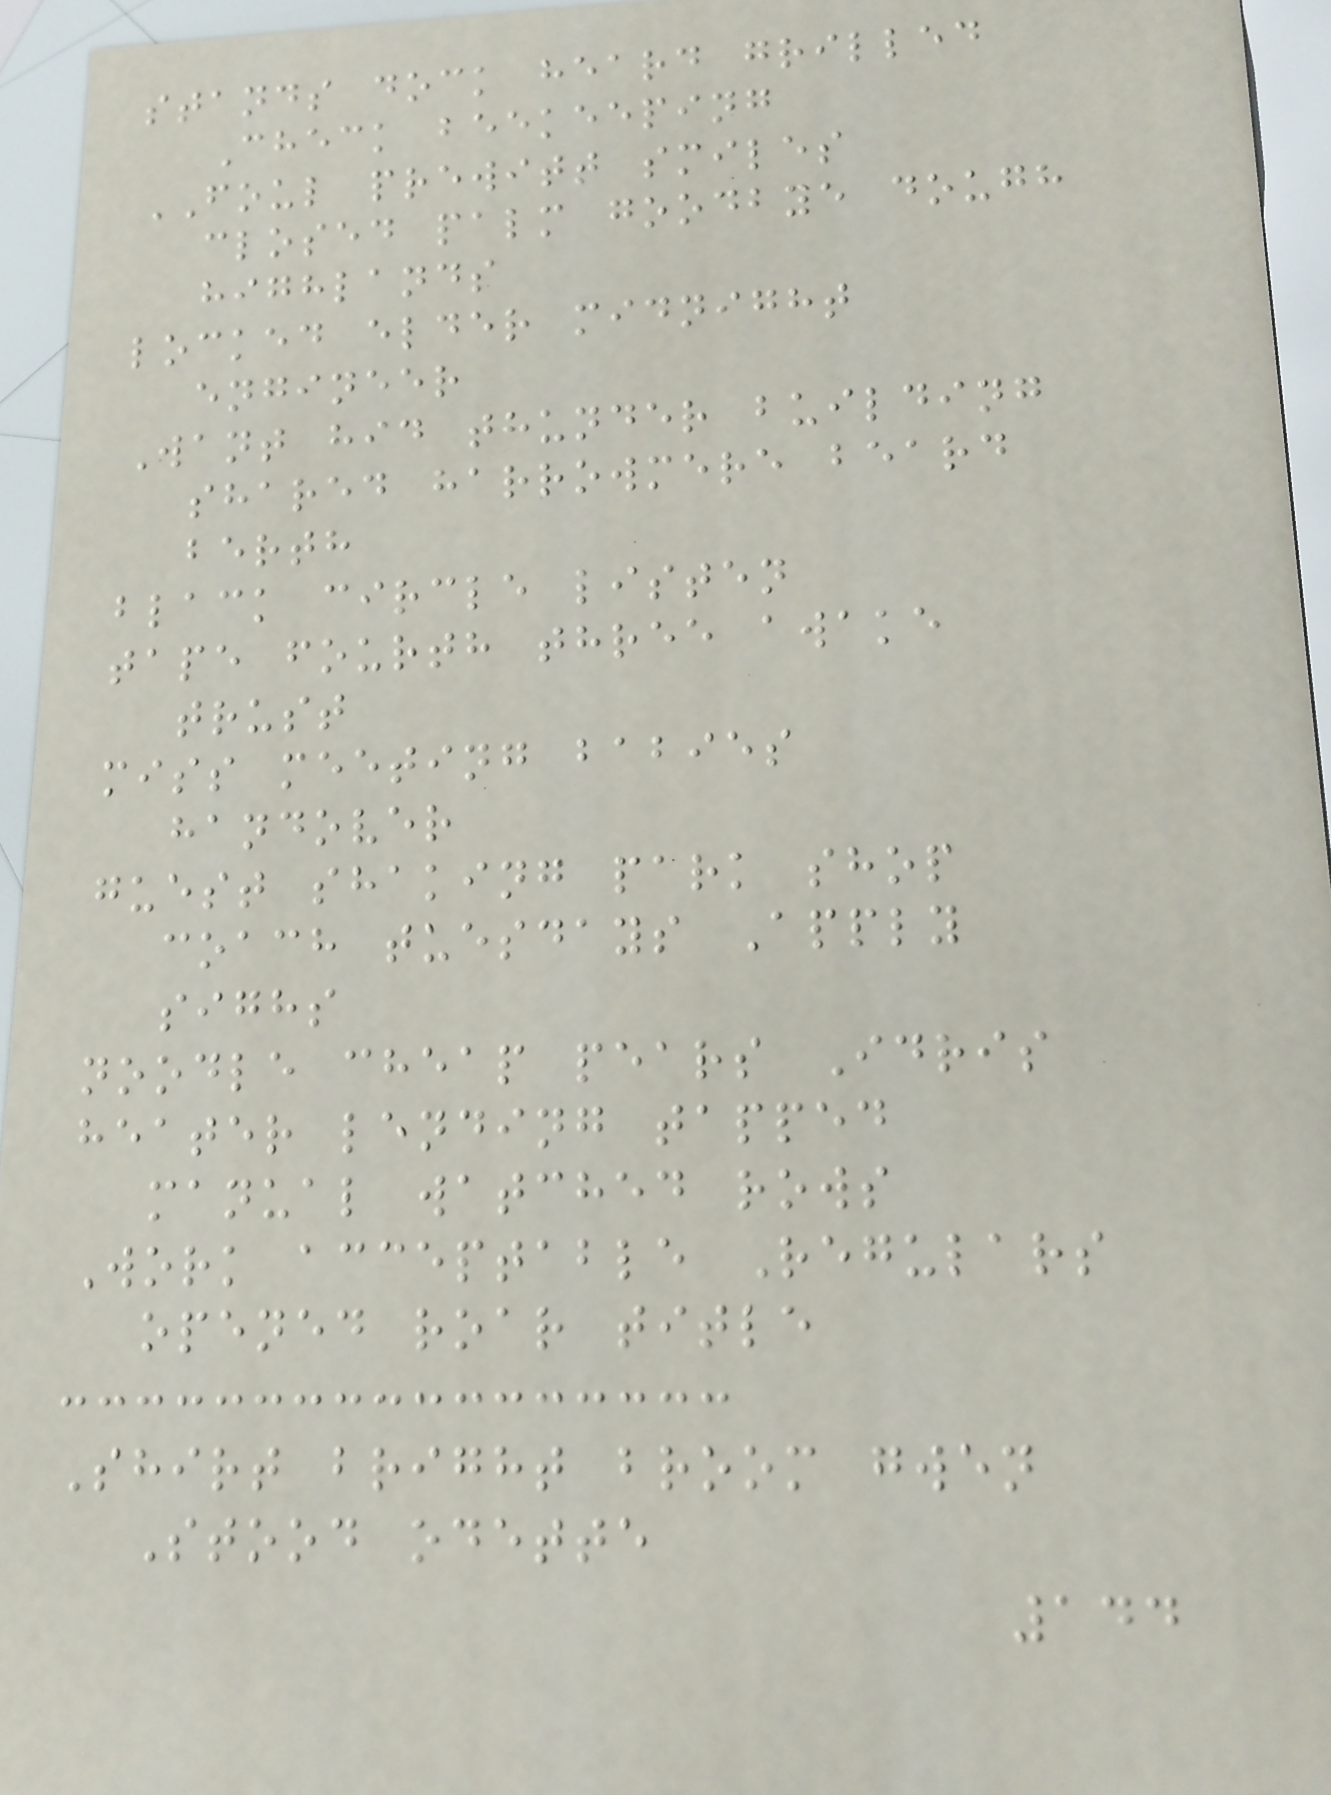stands dock heard grilled
Check beekeeping
FOUL prewitt smiles
closed palm goodbye dough
highlands
locked elder midnight
engineer
Want hid thunder building
shared harrowmere beard
berth
black circle listen
tape fourth three awake
trust
miss meeting babies
handover
guest shaking park shop
coach tuesdays Apply
sighs
noodle cheap pears Idris
heater lending tapped
manual watched rows
Work acceptable Regulars
opened roar title
Shirt bright broom gwen
Stood odette
144
